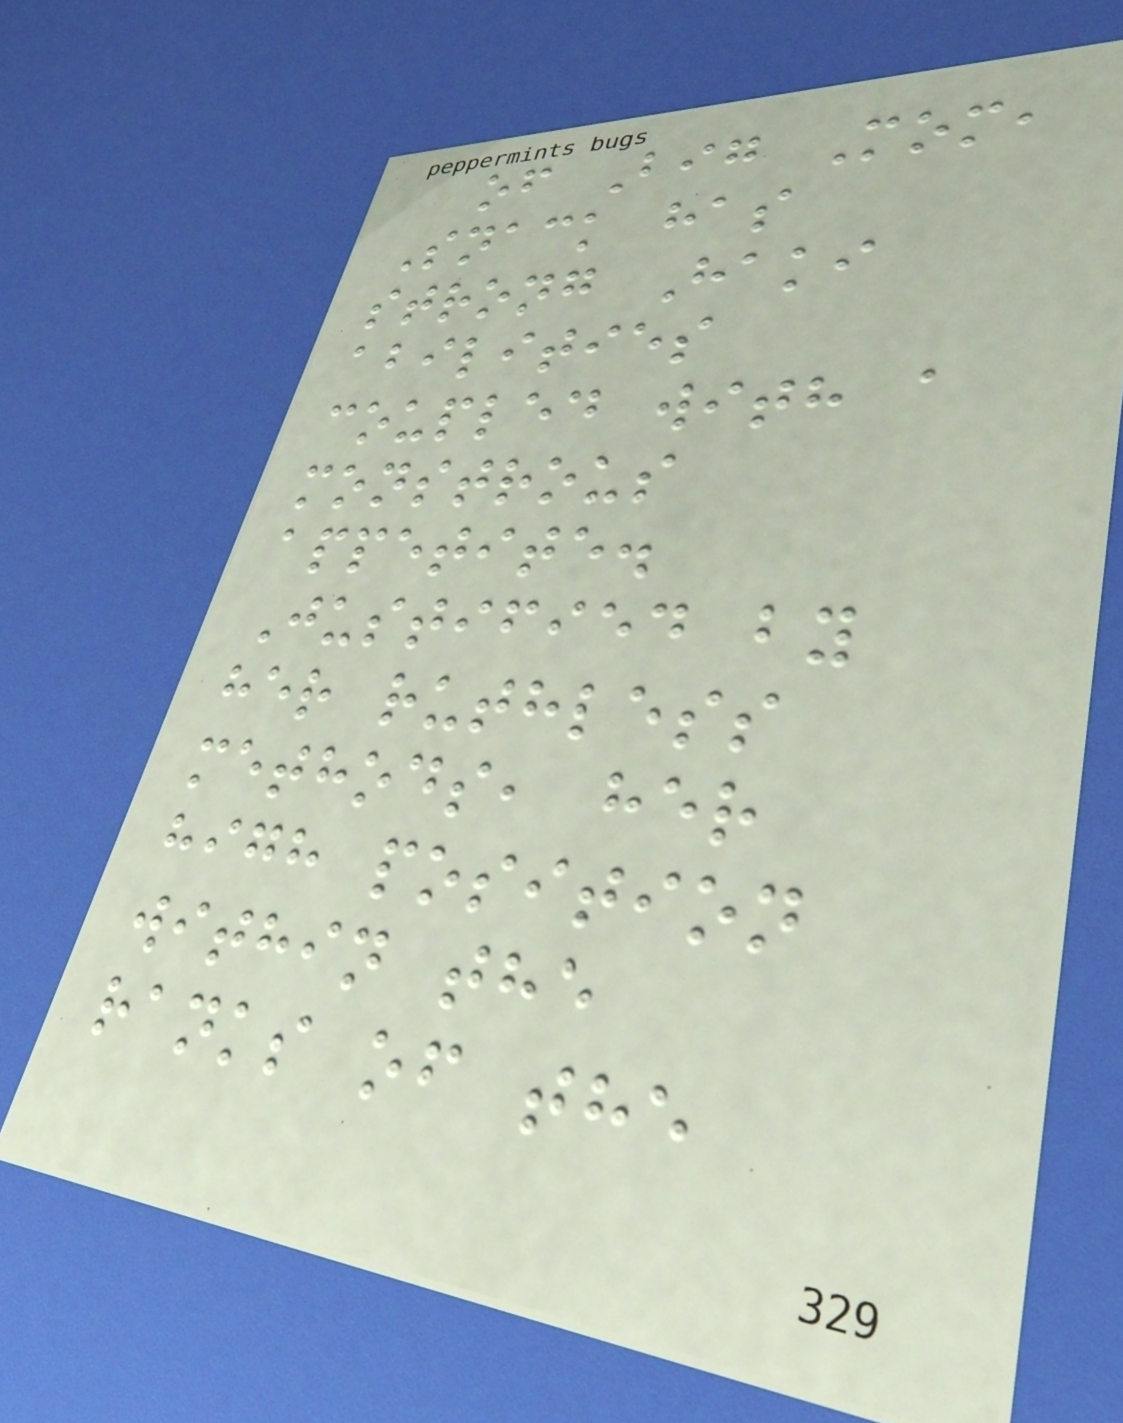of Big Mom,
Snack has
strong Haki
abilities
coupled with a
monstrous
appetite.
Justified by
her ruthless
methods, her
high position
within the
ranks of the
